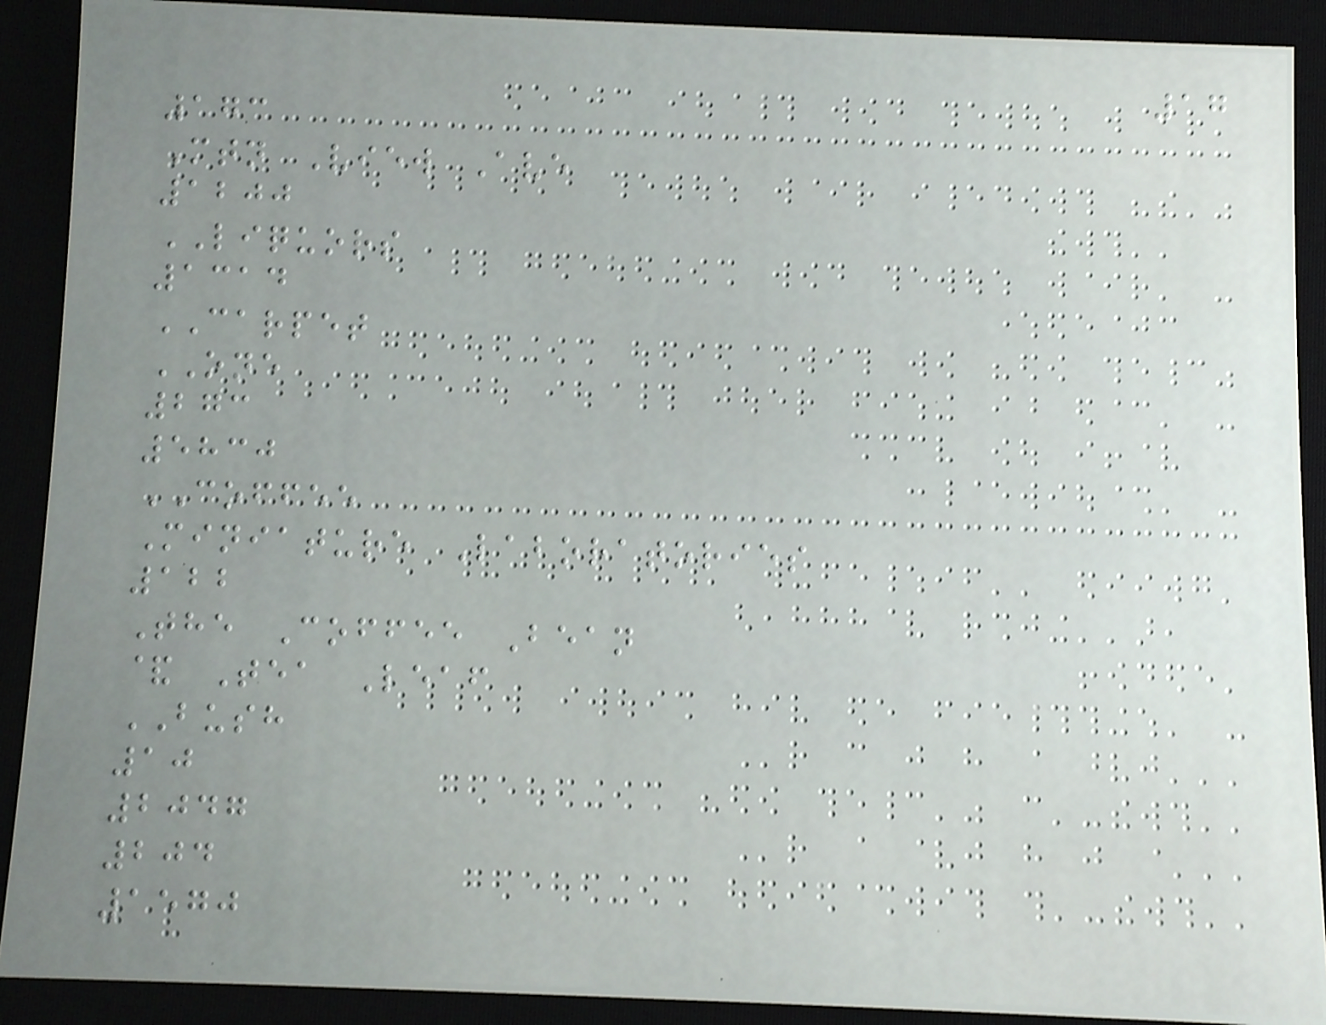17
173
Mtn View Ave
1200
LIQUORS
1314
CARPET
ONE
273
5830
COFFEE
Miniature Laboratories
122
The Coffee Bean
& Tea Leaf
BUSH
10
2047
204
1570
